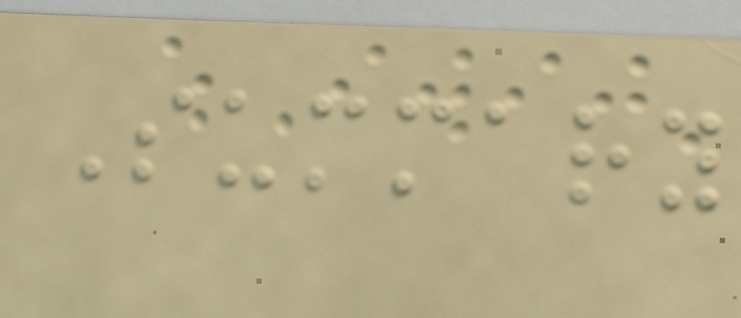Summary
